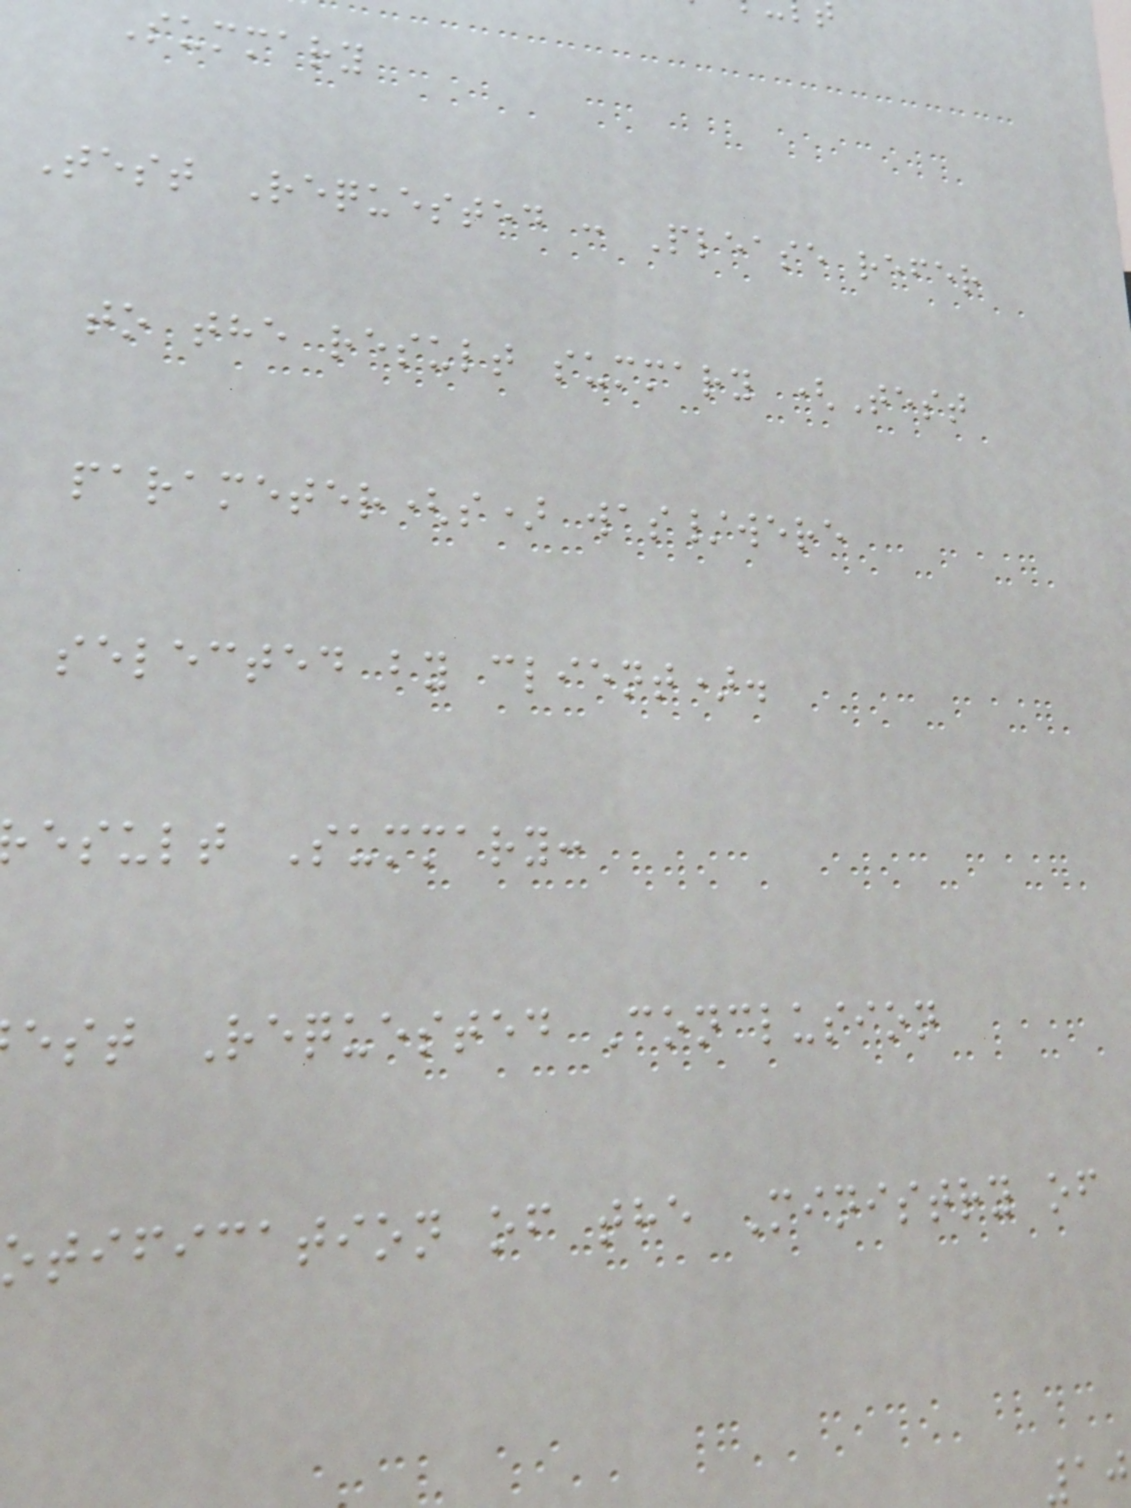Summary
Test Requested : Please refer
to the result summary (Test
parameter(s) was/were
selected by client).
esult Summary:
est Requested Conclusion
otification of the Ministry of
